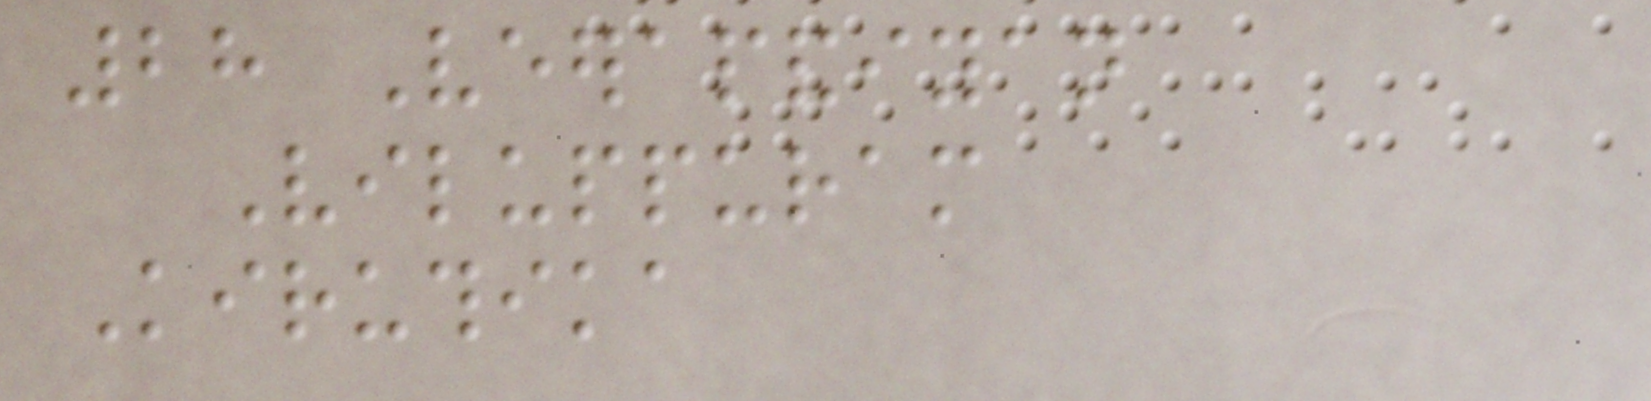28 Veerapandiyan
Viluppuram
Kiruthika
